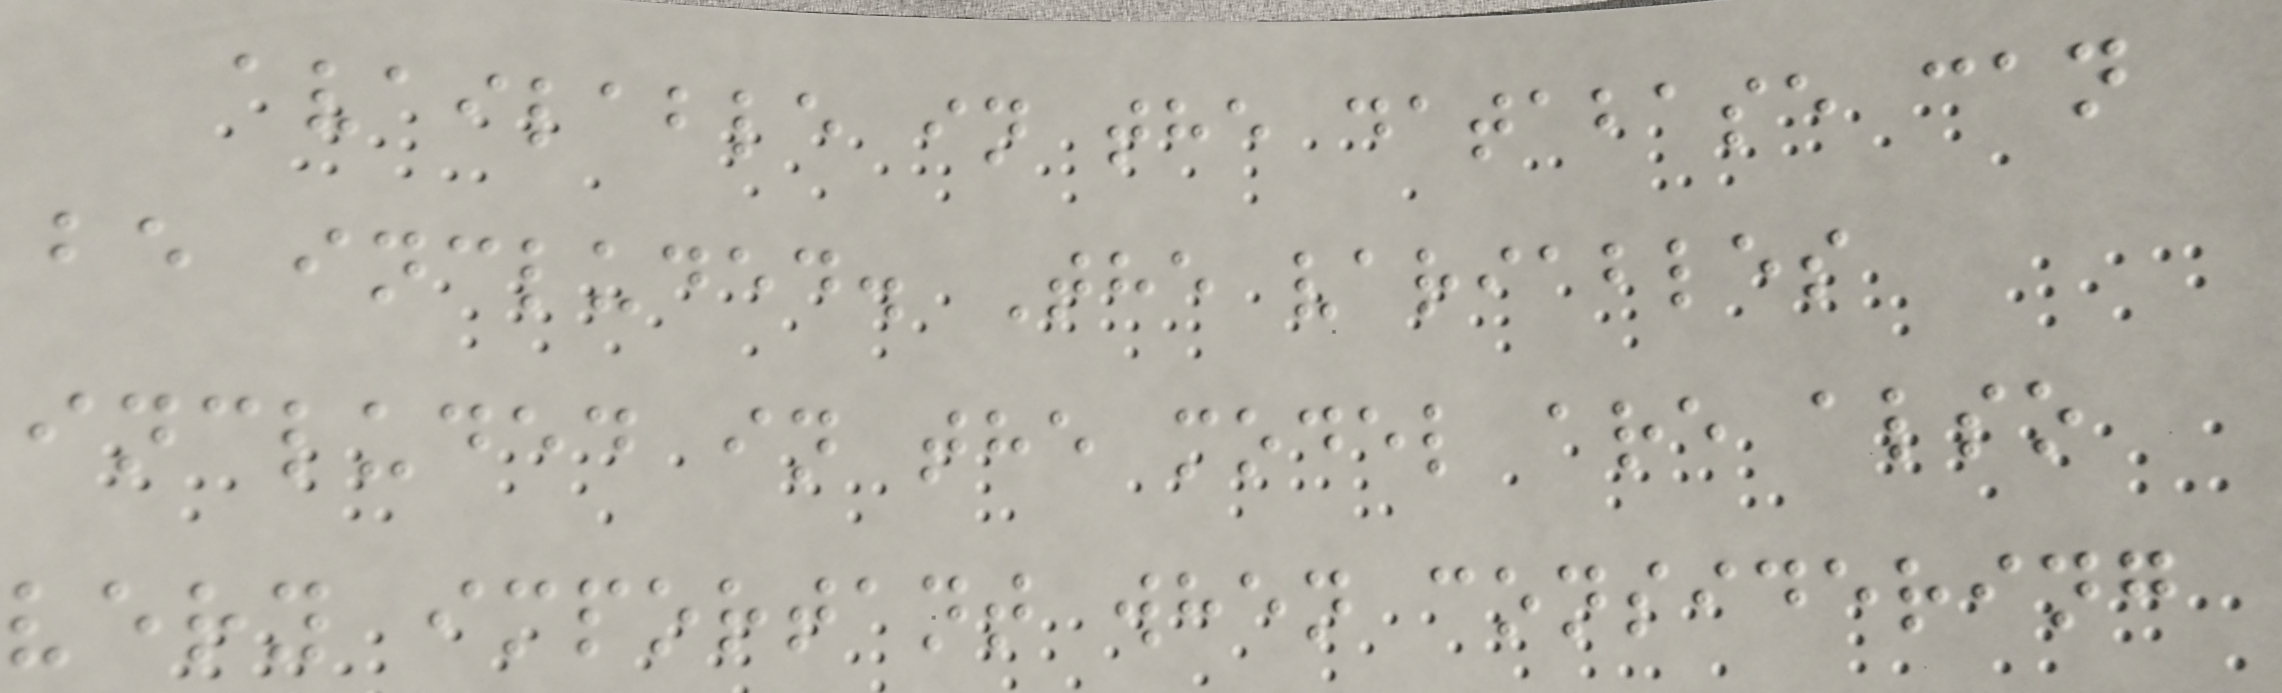available in the database can
be included. The variables
included in the model are also
very important when considering
